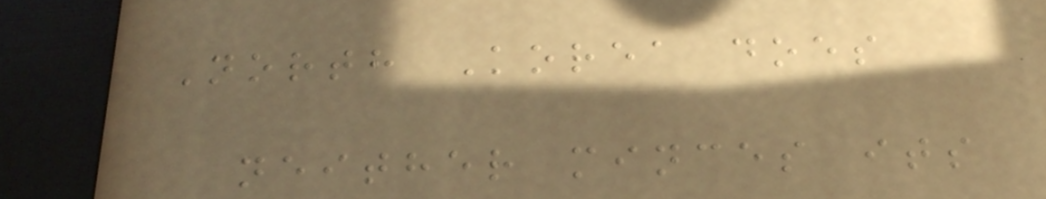North Korea does
neither minces its
